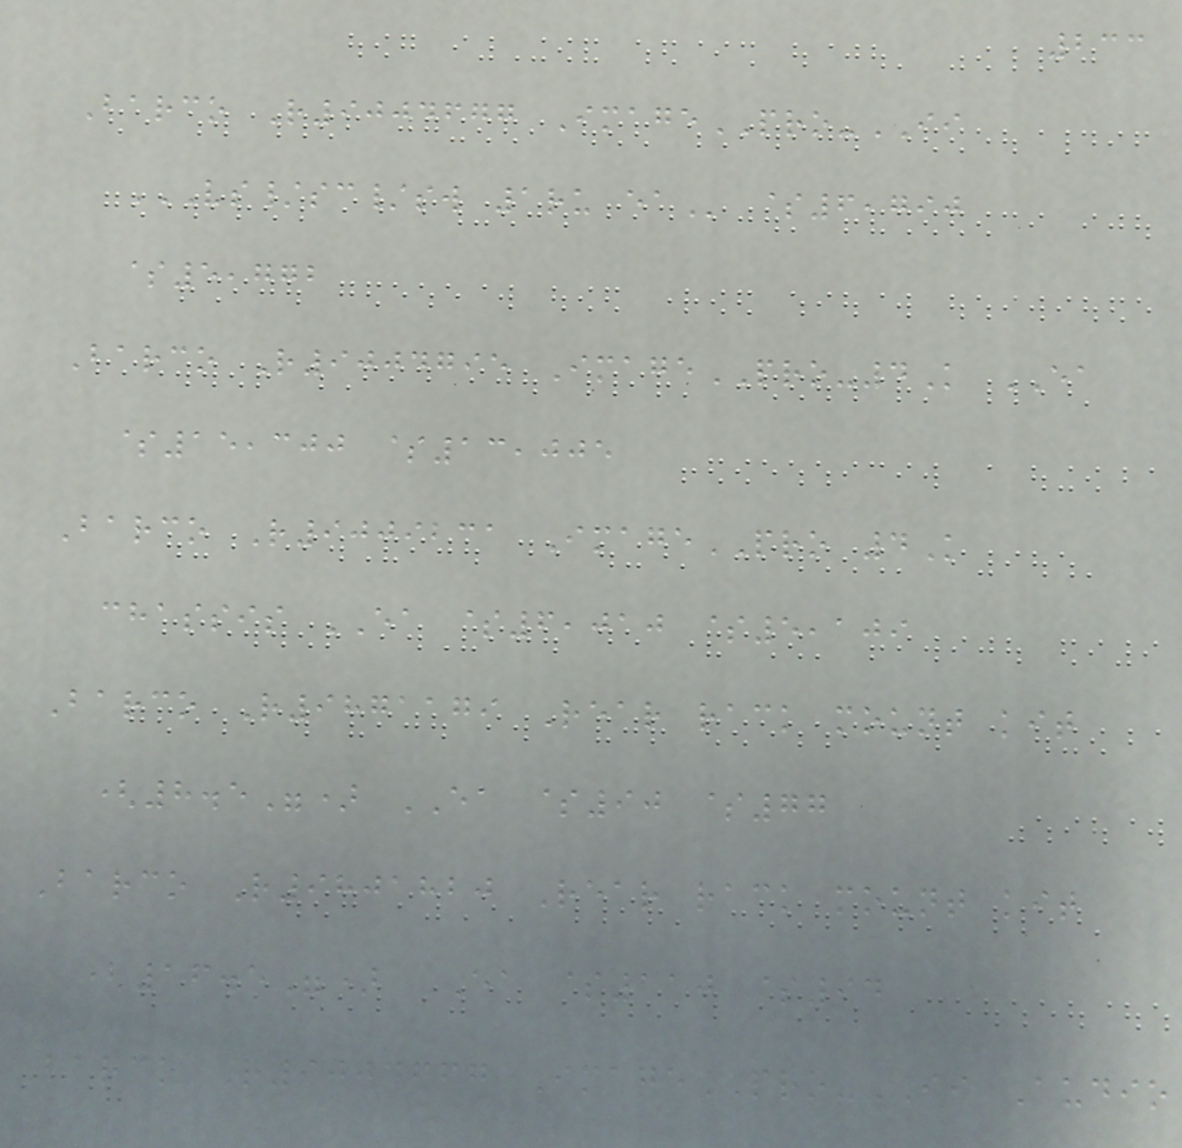233
Barco R9004677 ImagePRO-II
VS/SC/SW 1RU EA $6,790
$5,772
Barco R9004795 ImagePRO-4K EA
$15,300 $13,005
Barco R9009231 ImagePRO 4K
chassis EA $6,010 $5,109
Barco R9871179 Rear rack mount kit
(8.5") EA $90 $77
Barco R9801820 Rear rack mount kit
(16.5") EA $110 $94
Barco R9004667 ImagePRO-II Audio
